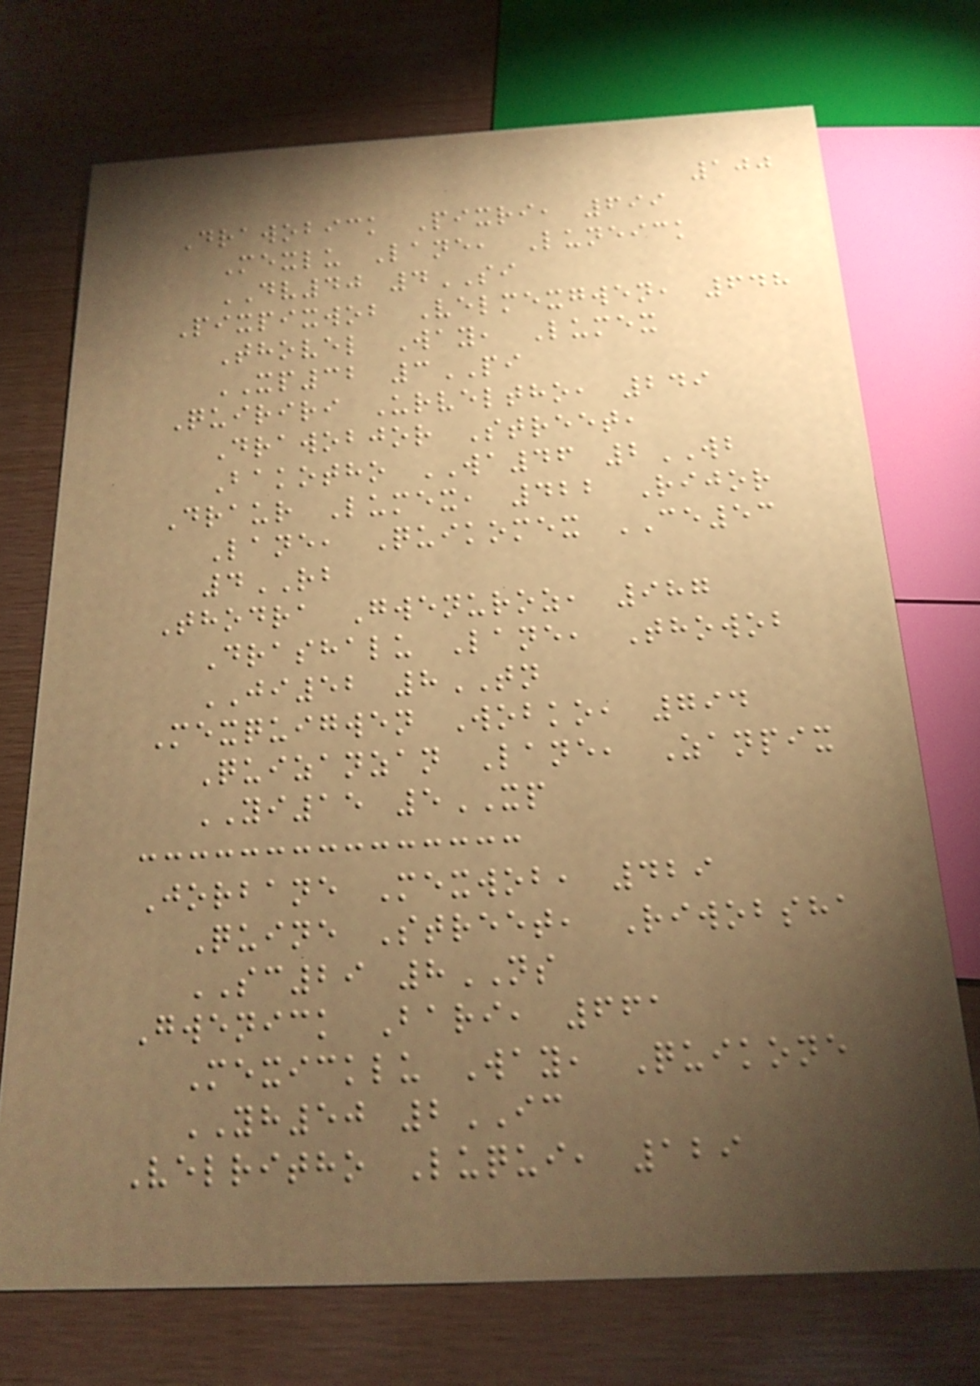100
Drawobick Pixri, 699
Mexlu Lane, Luneick
DV40 4SI
Pixpixwob Velmexgwen, 648
Thovel Way, Lumex
XP32 3PI
Quiriri Urveltho, 249
Drawobjor Street,
Bakotho WA46 2WB
Draur Lumex, 422 Rijor
Lane, Quikomex CE53
4RB
Thodra Gwenuroz, 987
Drashalu Lane, Thowob
JI52 8TN
Mexquigwen Wobko, 794
Quizanzan Lane, Zanpix
YI15 5XP
Jorbane Mexwob, 429
Quine Street, Riwobsha
SC29 8NS
Gwenick Bari, 661
Mexicklu Way, Quikone
YH50 2IC
Velritho Luqui, 129
